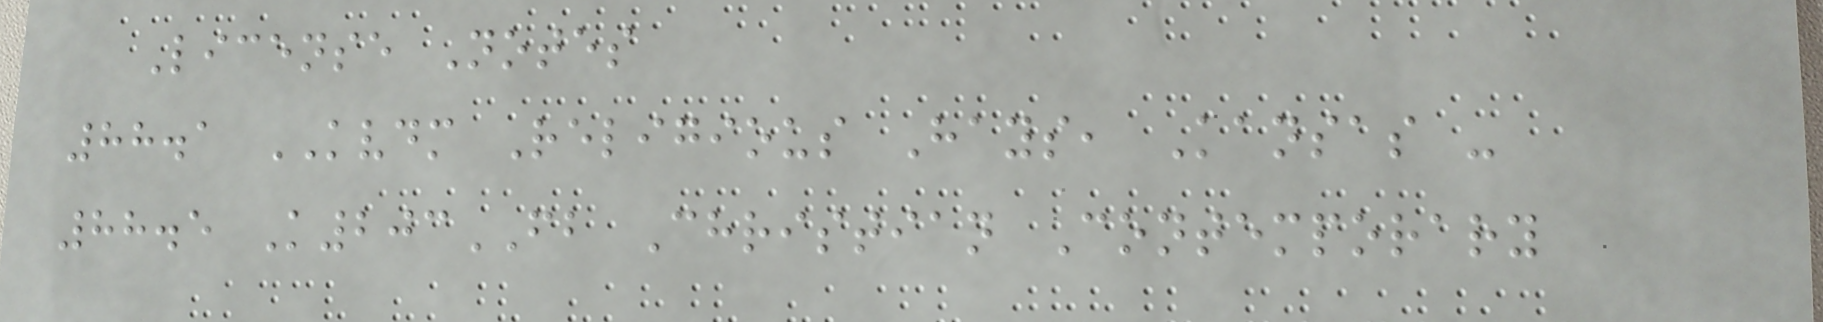License Notes
88.1 KVDM Religious Hays, Kansas -
88.5 K203FB Christian Contemporary
